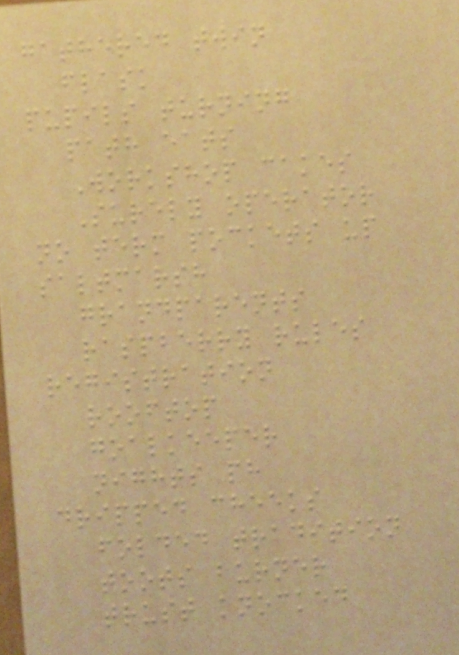gathered twin
flask
pupils turning
path eats
Workshop cakes
Surely operator
no term pockets up
saltmarsh
grandparents
raspberry rules
registration
rooftop
goalkeeper
nights ph
dripped cheeks
folded tradition
toots burner
trust knocked
